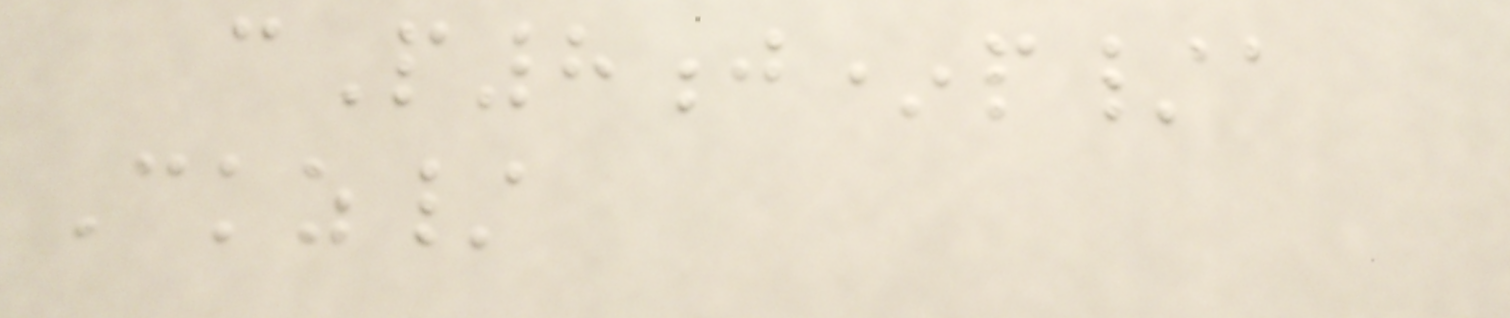cP8j*p/a
Ckz/
